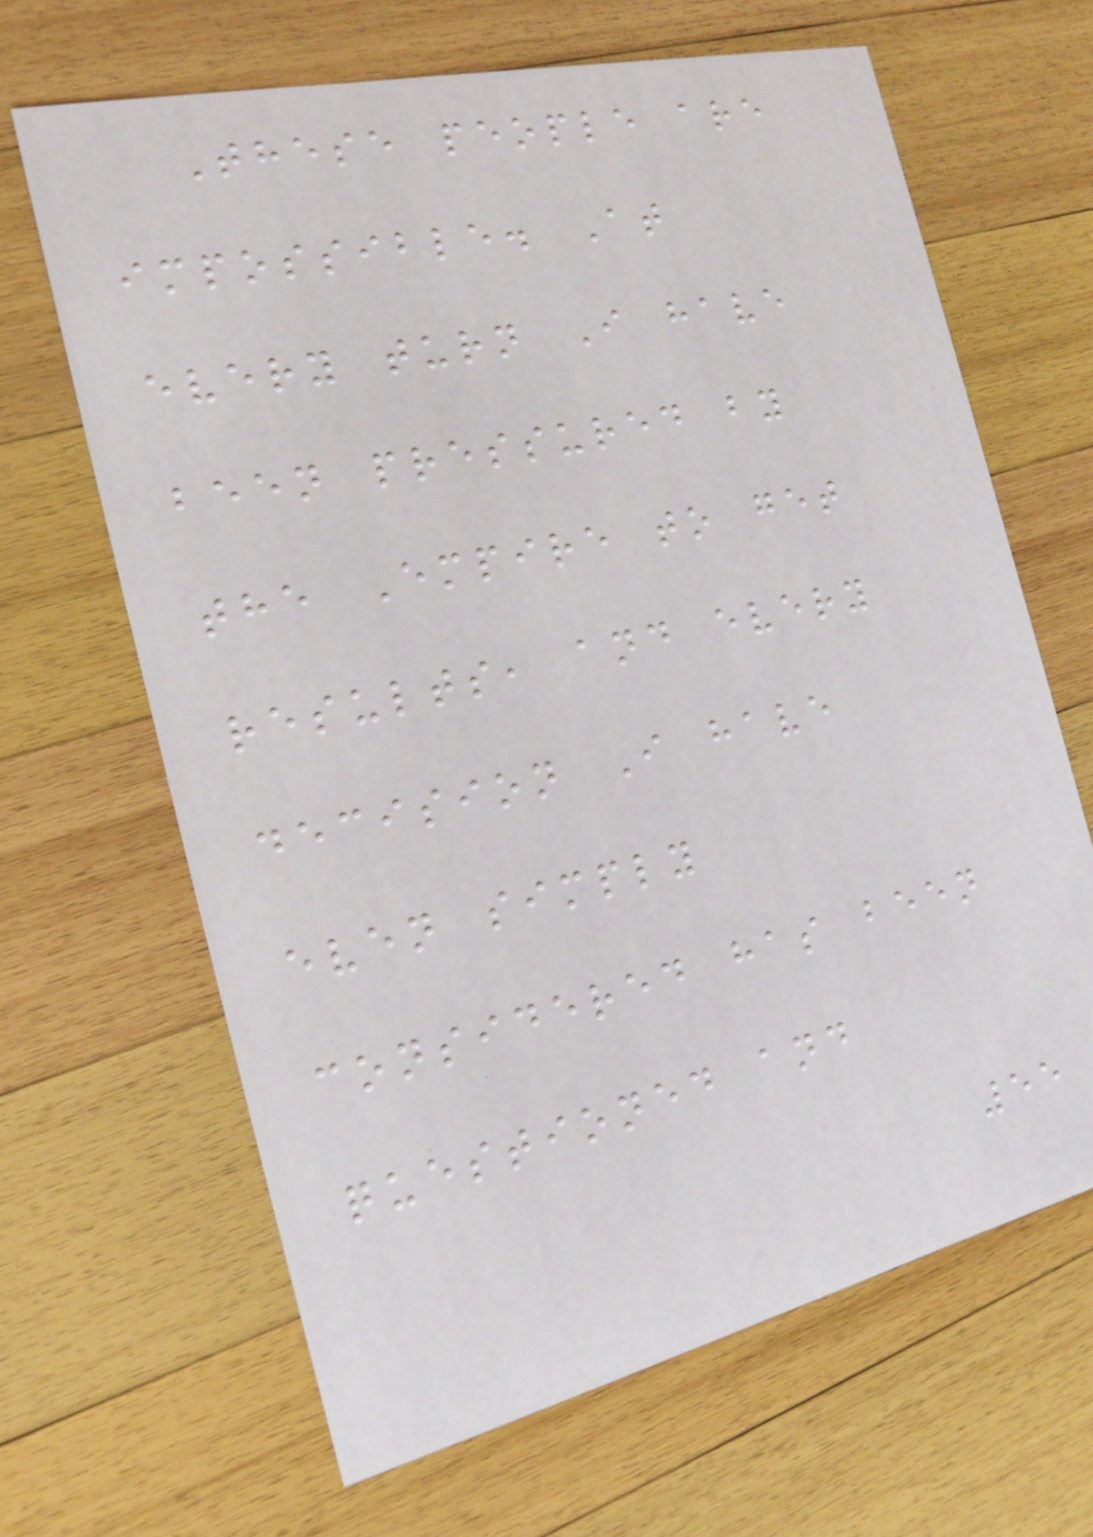These people are
impossible. At
every turn I have
been pressured by
the Empire to get
results, and every
decision I have
even simply
considered has been
questioned and
55
